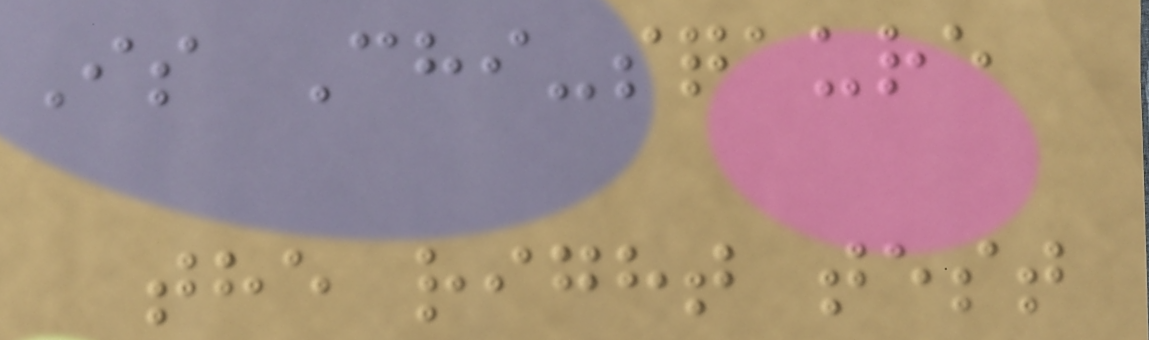Is Chi-sqaure
the right test
